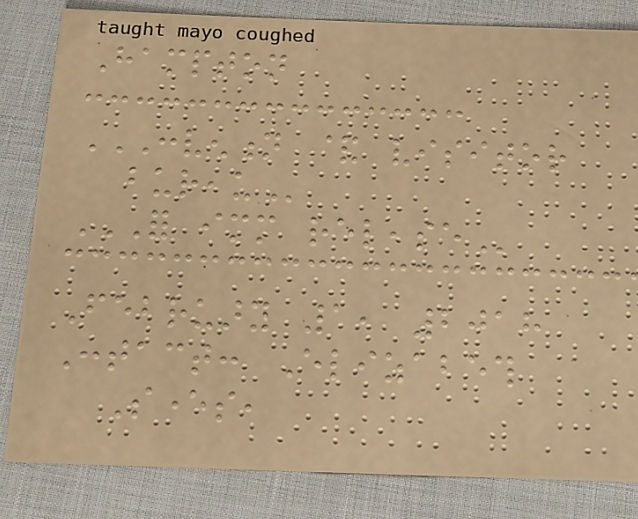Hampton
CONVENTION & VISITOR
BUREAU
FOR IMMEDIATE RELEASE
February 1, 2018
Contact: Elizabeth
Severs,
